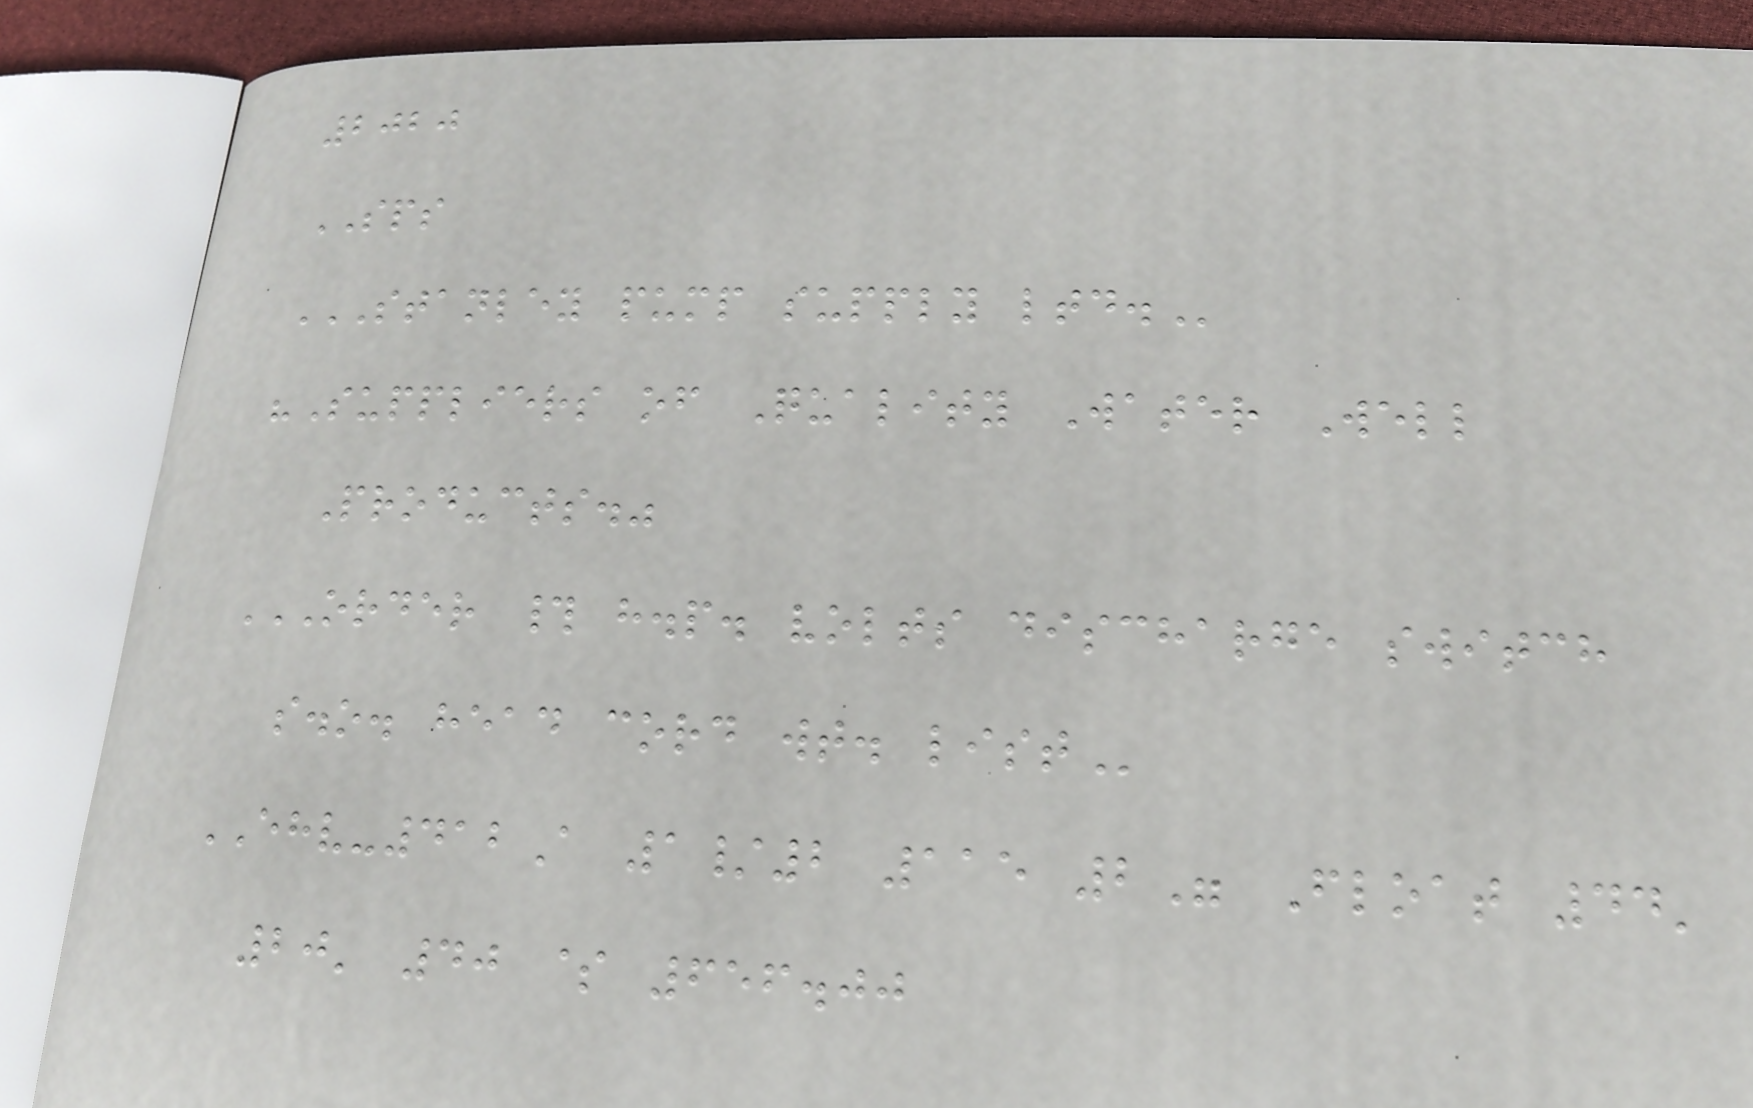2020
SPS
STANLEY PUMP SUPPLY LTD.
"Suppliers of Quality Water Well
Products."
ORDER # H.P. VOLTS DISCHARGE SWITCH
S.O. HEAD CORD WT. LIST
EHV-412A 1/2 115 2" Float 44'
20' 40 $ 656.00
